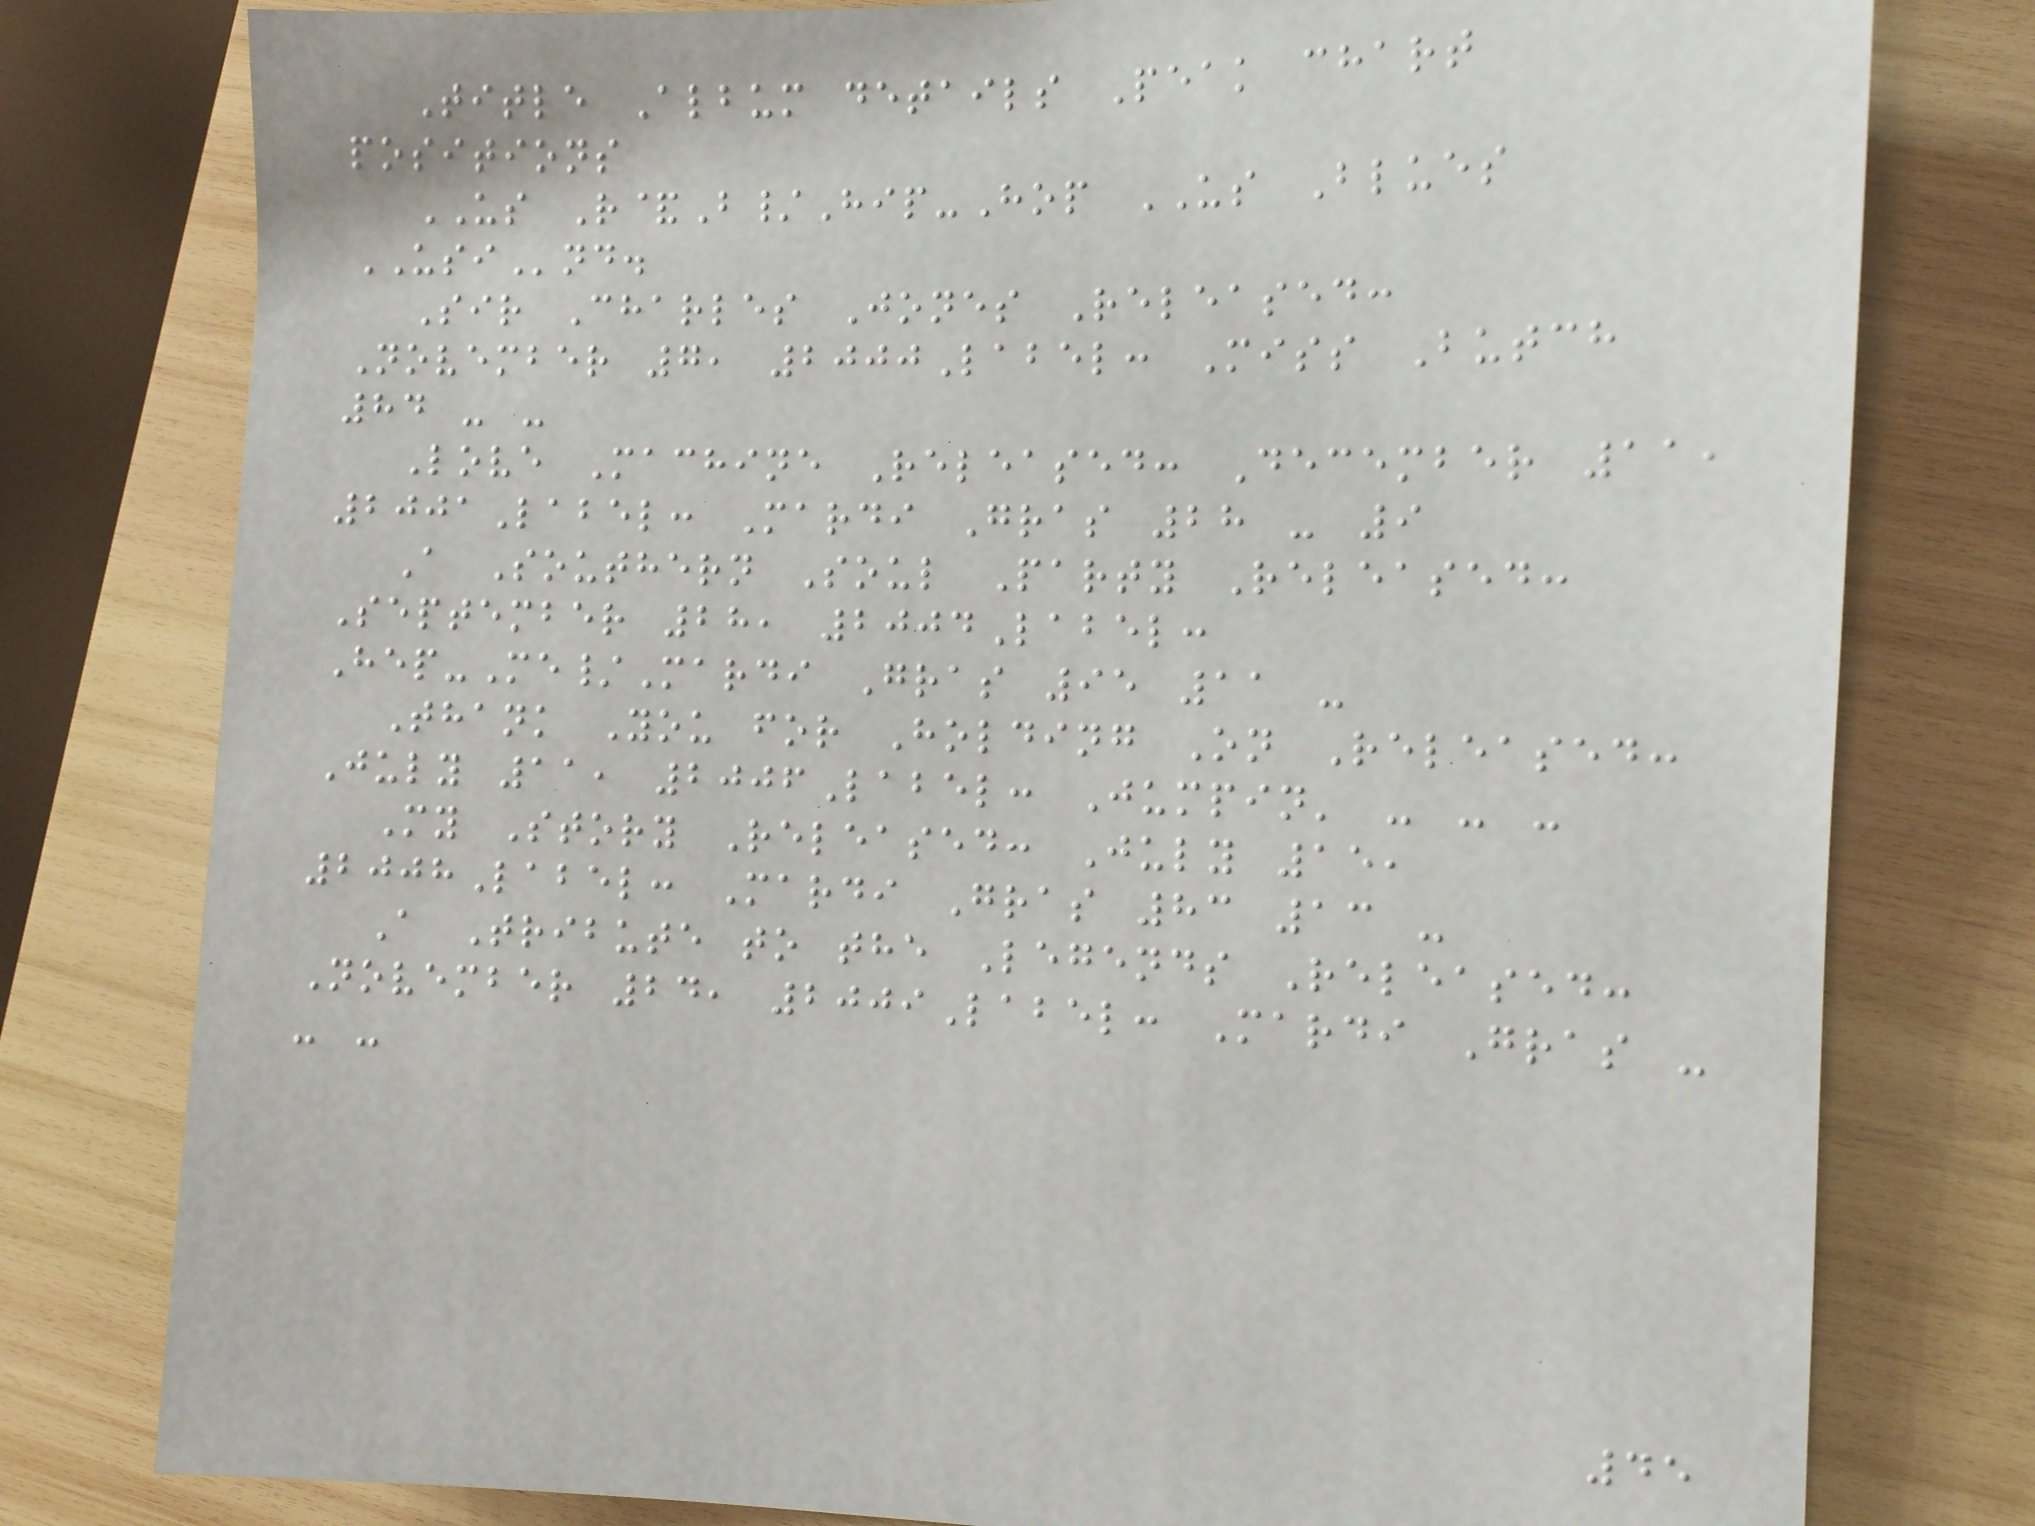Title Album details Peak chart
positions
US R&B/Hip-Hop US Blues
USInd.
Sir Charles Jones Released:
November 7, 2000Label: Miss Butch
84 - -
Love Machine Released: December 11,
2001Label: Mardi Gras 28 - 9
A Southern Soul Party Released:
September 28, 2004Label:
Hep-Me/Mardi Gras 95 11 -
Thank You for Holding On Released:
July 11, 2006Label: Jumpin' - - -
My Story Released: July 15,
2008Label: Mardi Gras 83 13 -
A Tribute to the Legends Released:
November 24, 2009Label: Mardi Gras -
- -
45
